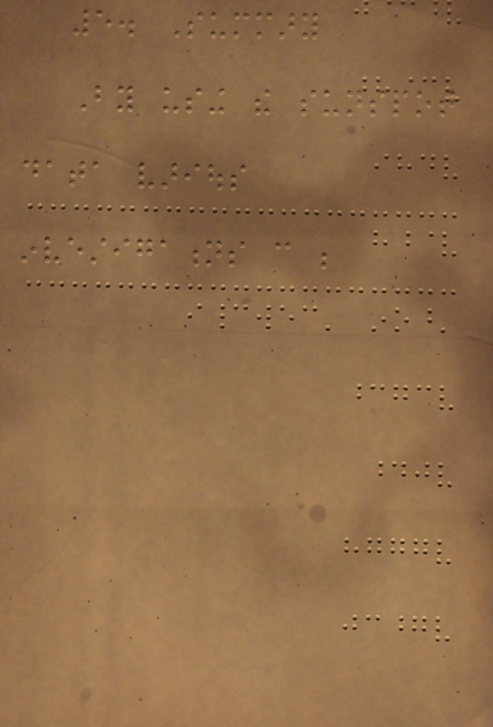5. Summary
By using the sunspot
data various
investigations can be
